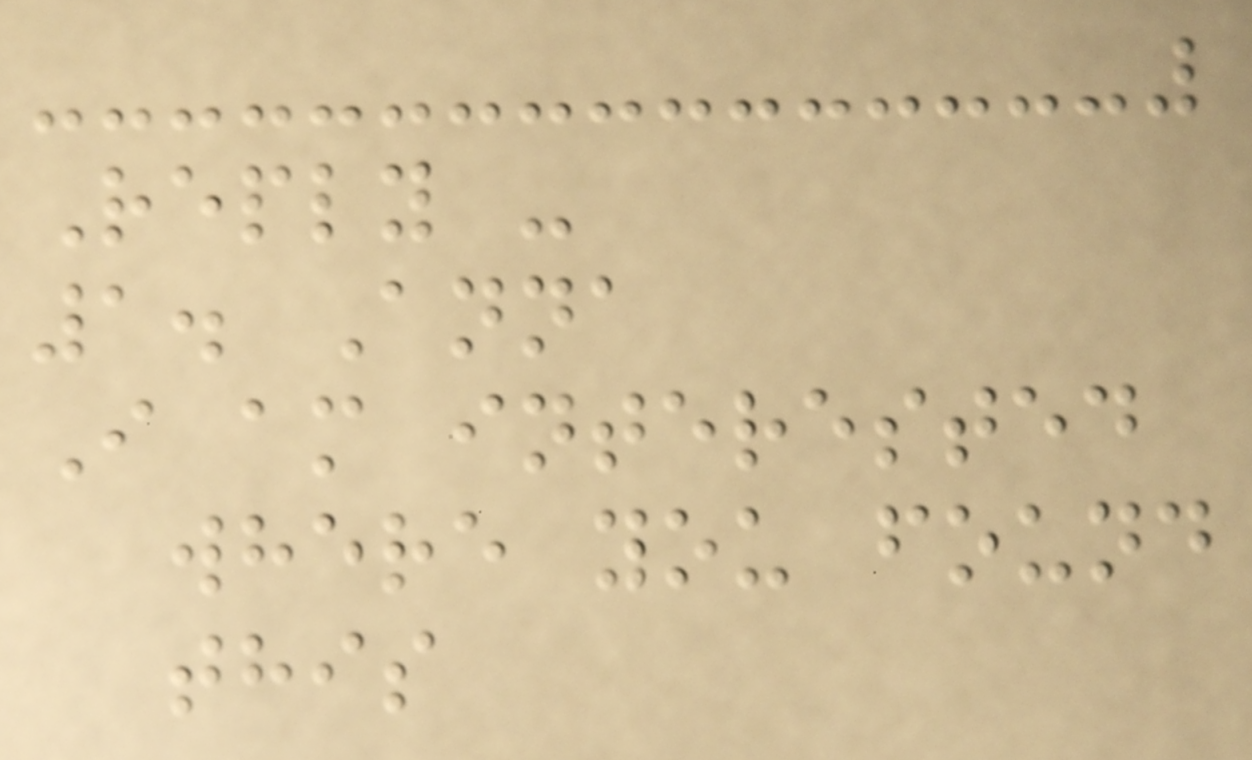Reply -
1. Anna
I am interested
where you found
this
